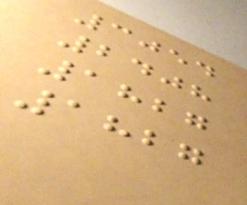3054
2408
1827
1827
